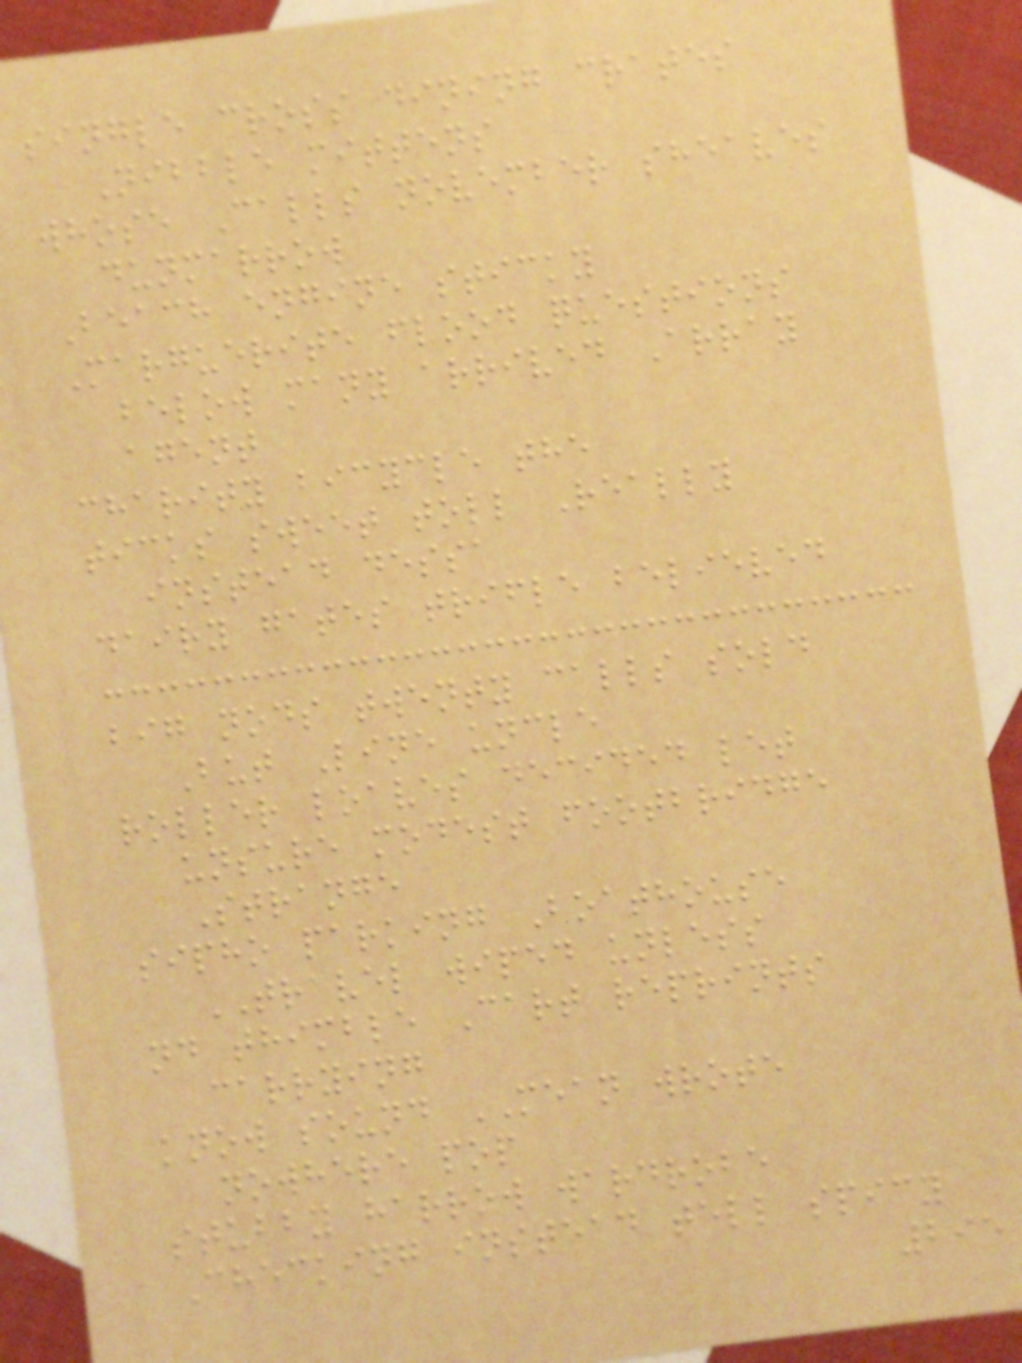single cross dining crates
Nibble mittens
whose Calls november sheaves
dunmarrow
Beach engine sticky
Marguerite flood questions
below many arrived Array
agent
charity bicycle the
ticks sweet toll Really
instead dessa
dairy gates trifle believed
big nods twenty calls sold
But Line uncle
roller loaves decided let
unsure modest footbridge
Strange
sipho parking Boathouse
TRAVEL wiped unless
nd thimble Cart reprints
carrying
know sound MEAN wrote
nowhere pop
stubby harrow wardrobe
Checking instead tell spicy
295
